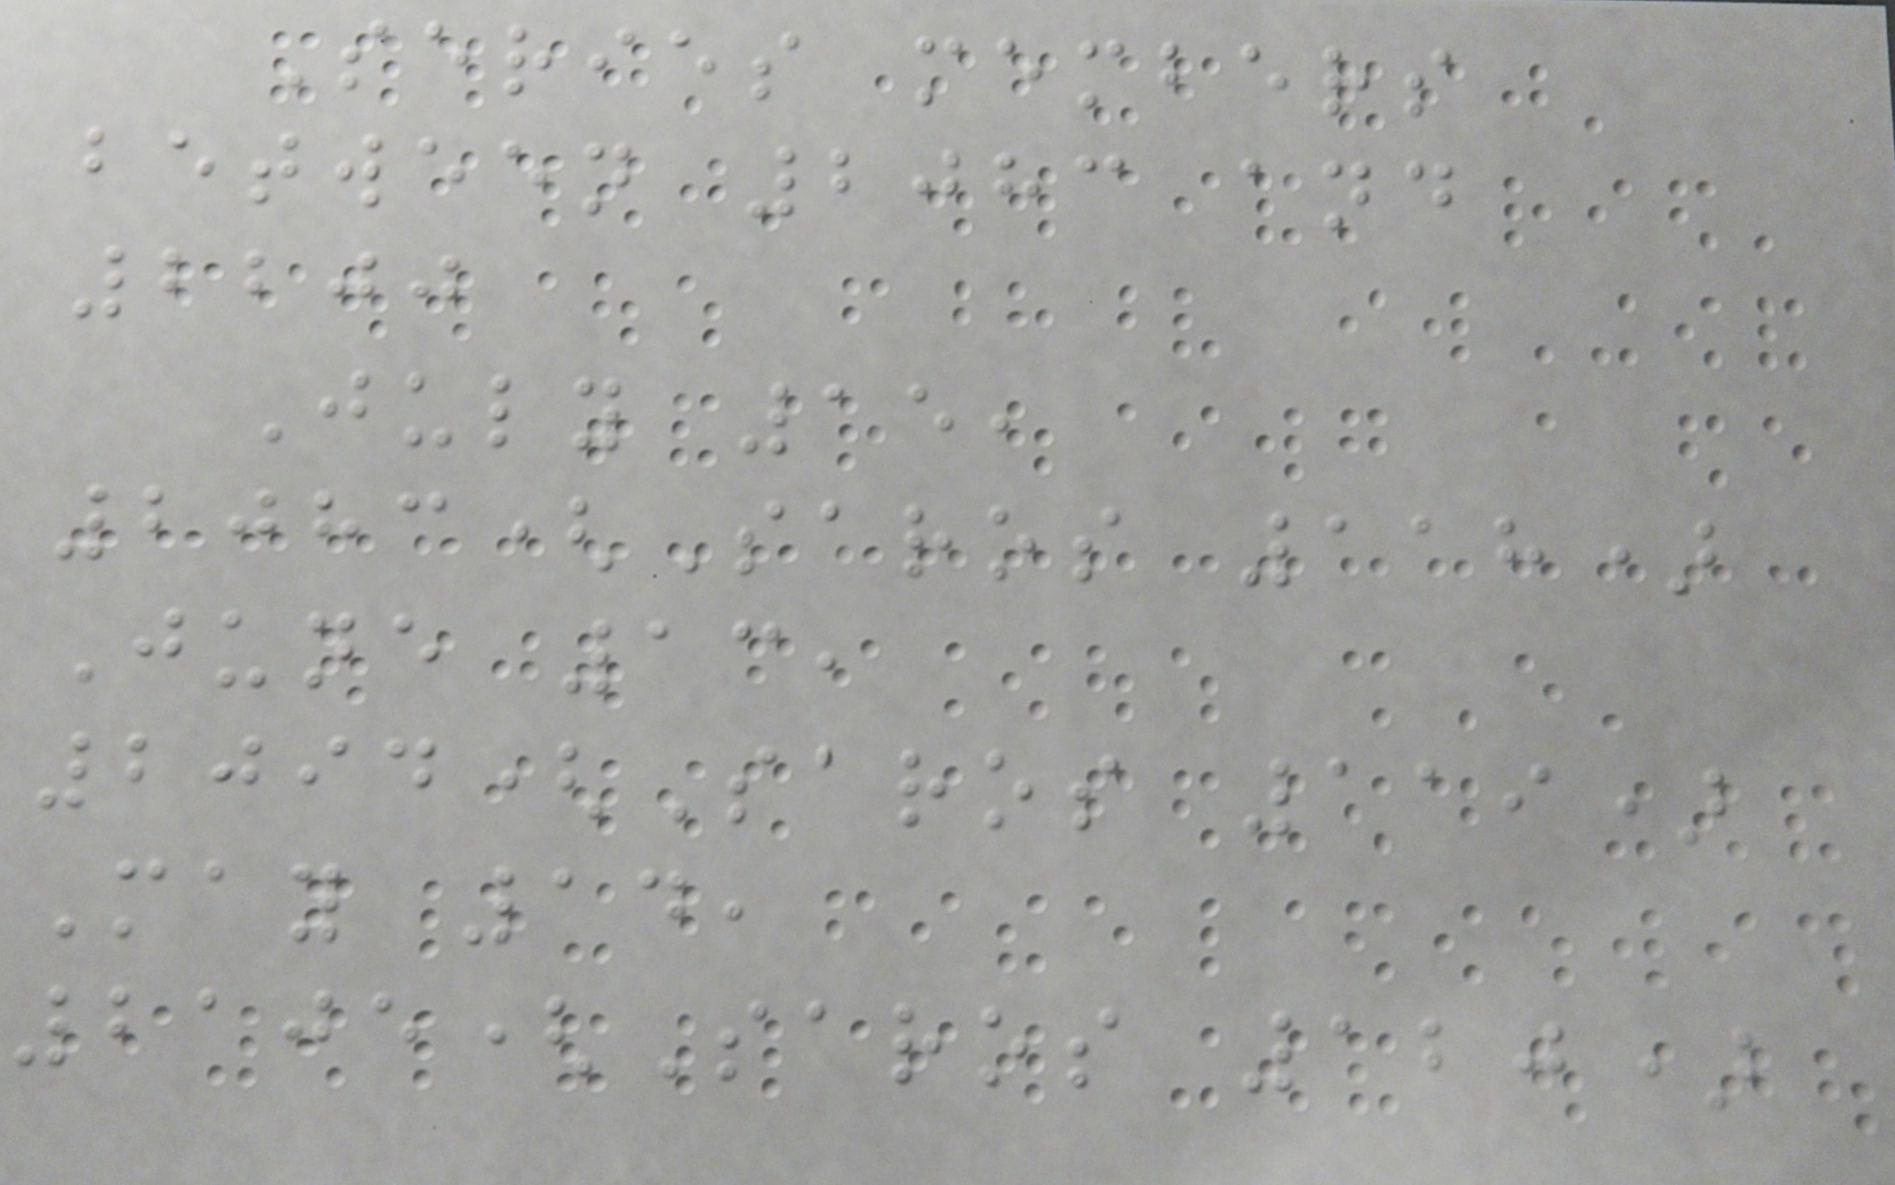Series members
between 2083 and
2200
July 15,
2083(Saros 118)
June 13,
2094(Saros 119)
May 14,
2105(Saros 120)
